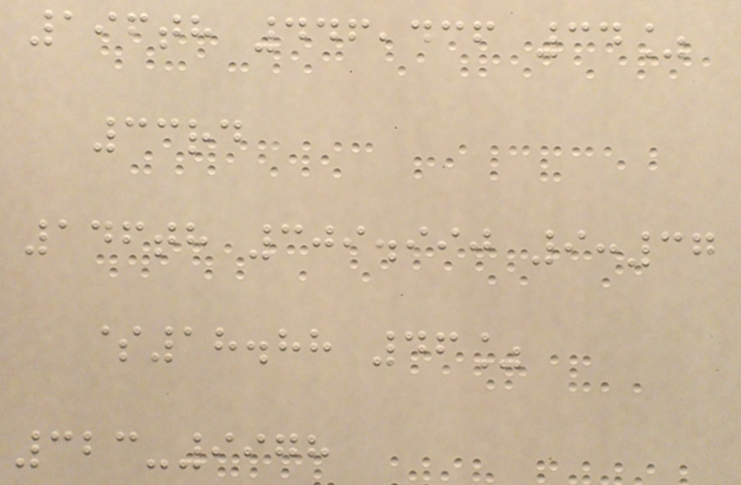196th 446,436 34%
33rd
146th 309.990 9:37
$18.88 46%
323-9978
